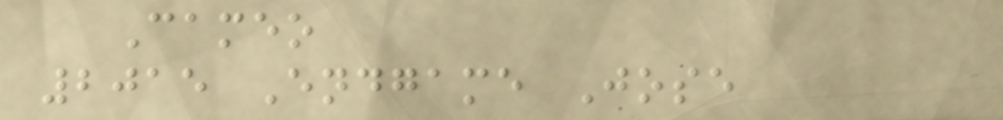Cameo
2015 Endgame Jose
